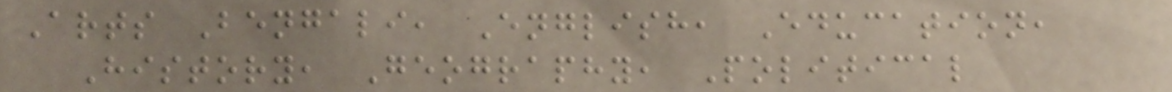Arts Bengali, English, Education,
History, Geography, Political
